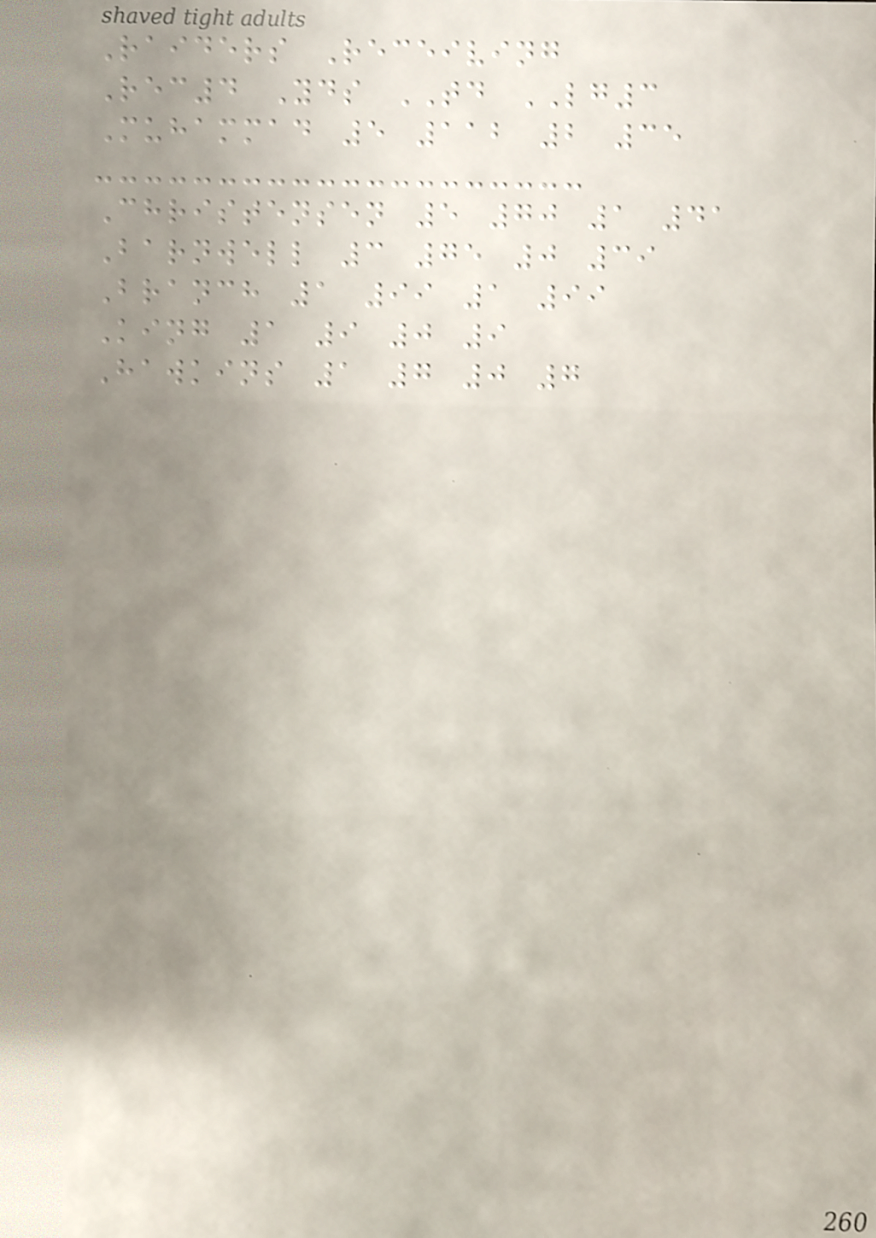Raiders Receiving
Rec4 Yds TD LG3
Muhammad 5 112 2 35
Christensen 5 70 1 41
Barnwell 3 75 0 39
Branch 1 99 1 99
King 1 9 0 9
Hawkins 1 7 0 7
